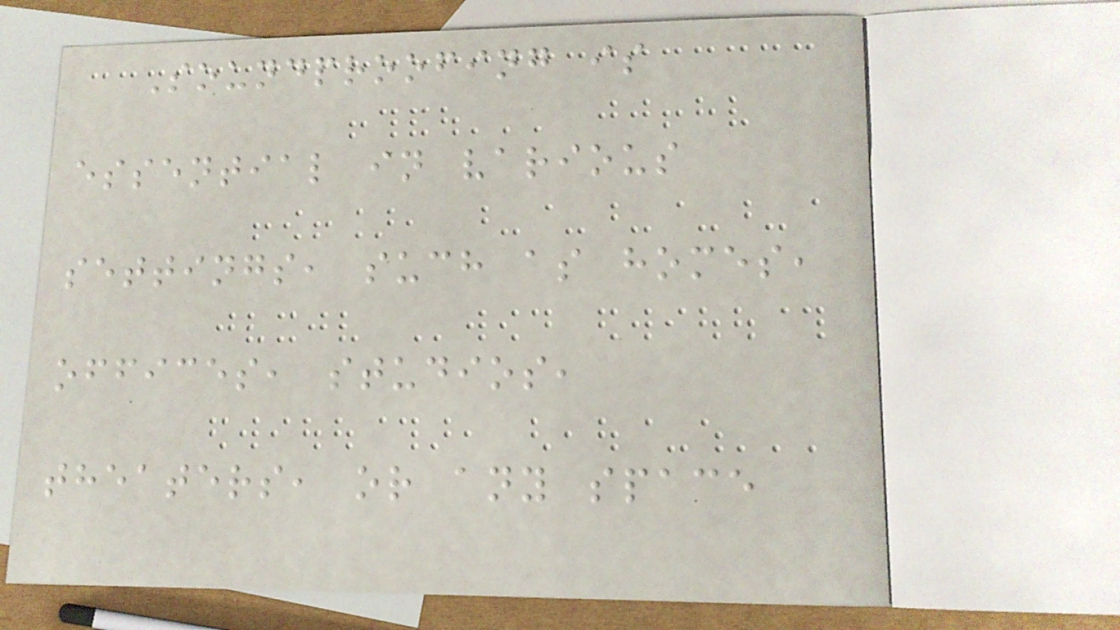Soundproofing is
essential in various
settings, such as homes,
offices, studios,
theaters, or any space
